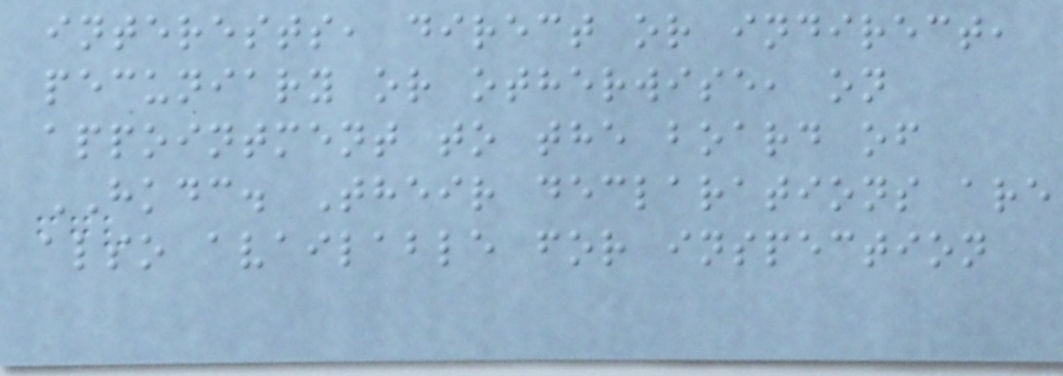interests, direct or indirect,
pecuniary or otherwise, on
appointment to the board of
HKDC. Their declarations are
also available for inspection
